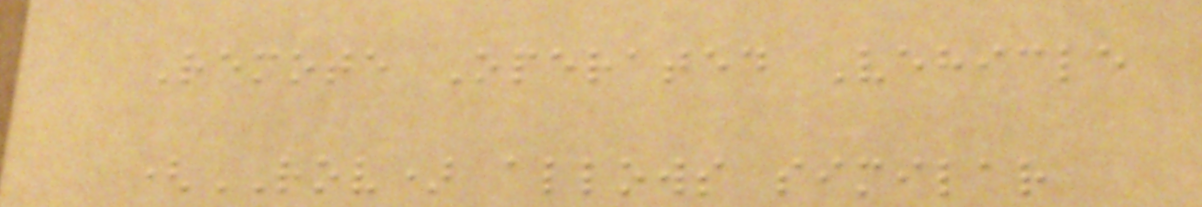Remote Operated Vehicle
(ROV) allows similar
